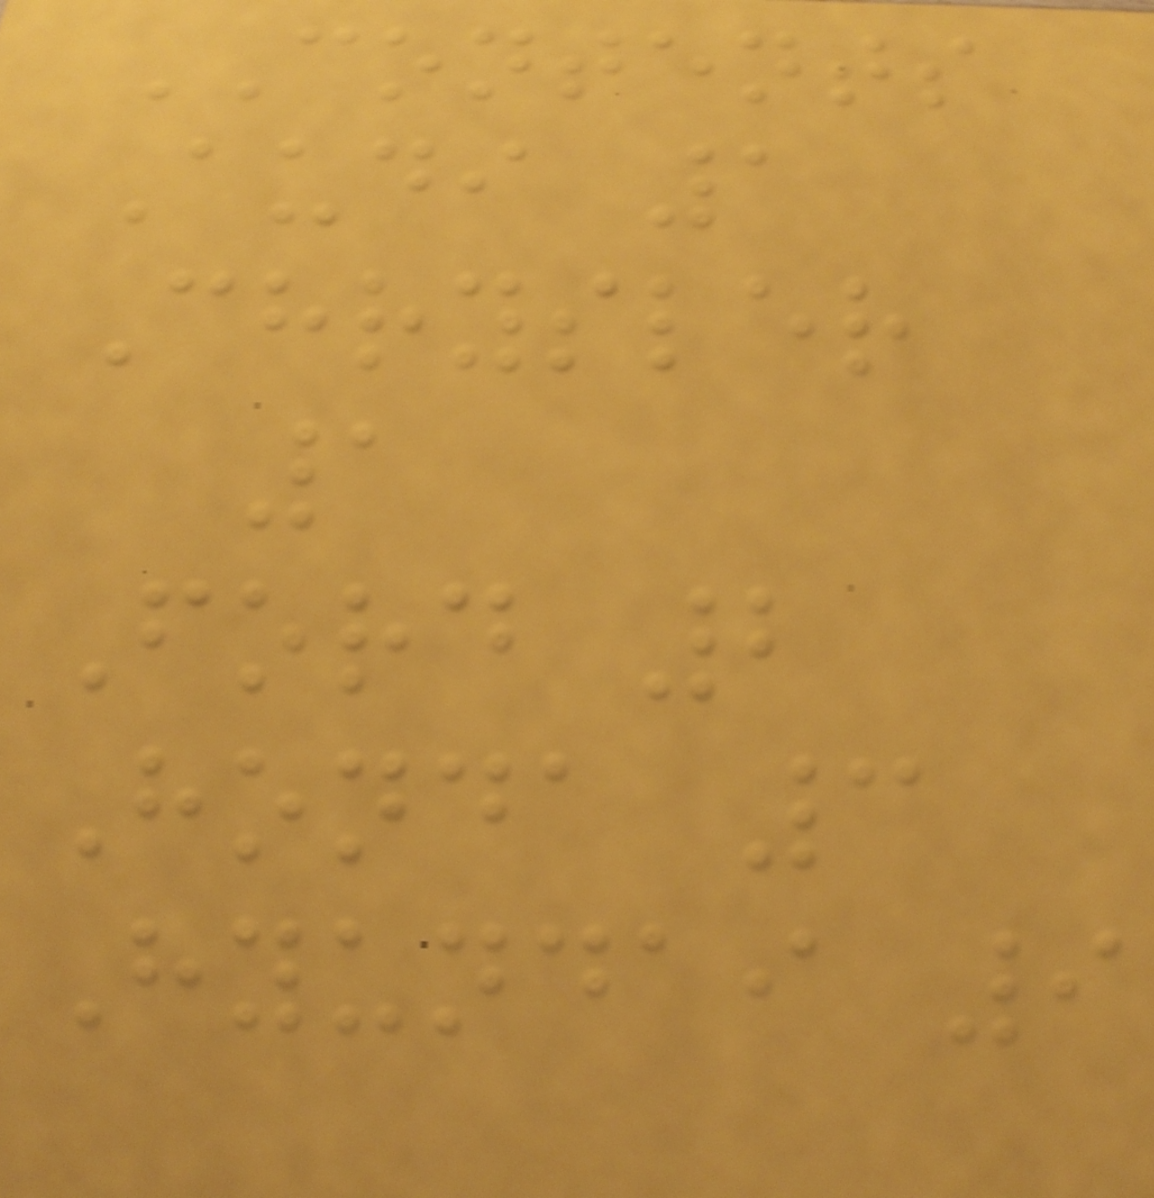CONTENTS
Audi 1
Chrysler
1
Ford 2
Honda 3
Hyundai 9
